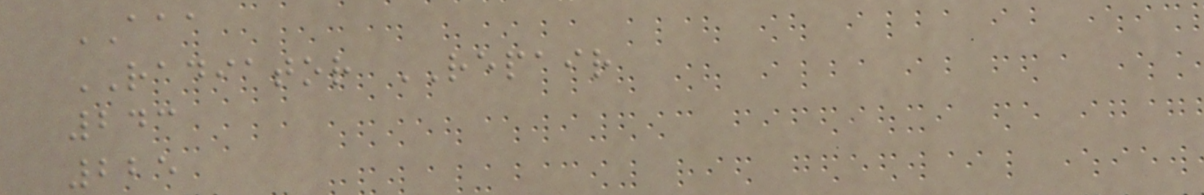AAA
RADIATOR REPAIR
243
225
